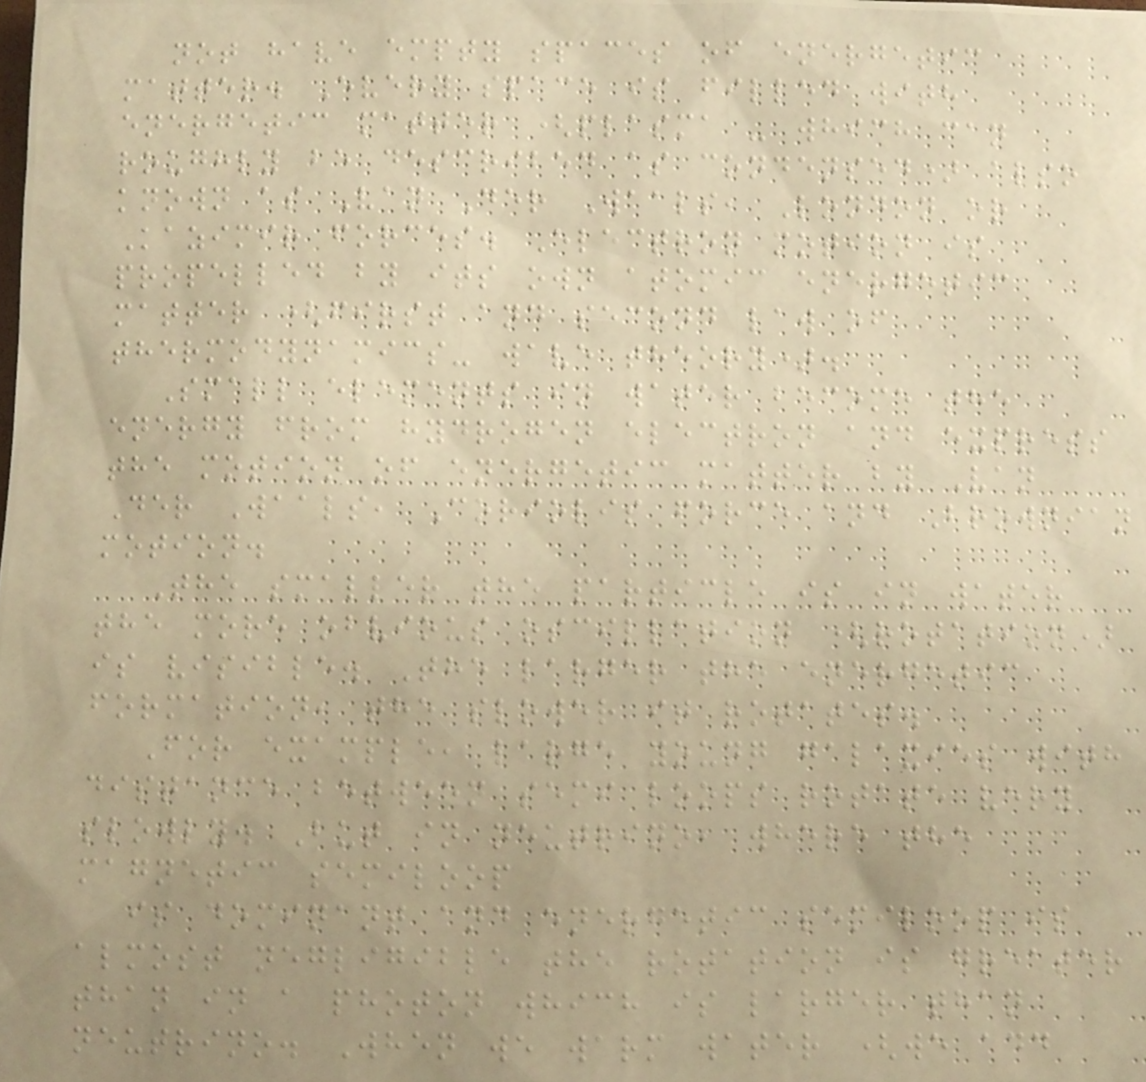not have empty spaces of energetic
matter. Every space is filled with
energetic matter (plasma - which can
roughly be described as condensed) also
known as Van Der Waals, London or
Kazimir forces. Electron motion is
propelled by its own atomic energetic
matter (first and second law of
thermodynamics- wave theory).
Small elements in water become the
energy from hydrogen electron and express
the motion of energetic matter by Van
Der Waals, Coriolis force and Brownian
motion.
The smaller the particle is in water
the more obvious oscillation (rotation)
is visible. The larger the energetic
formation, the slower it rotates.
For example, large young galaxies with
distance between semi loops rotate very
slowly. But in neutrino, where the
magnetic semiloop
is dominant and energetic semiloop is
almost negligible the rotation is greater
than in a photon which is larger than
neutrino. When we warm water (we add
